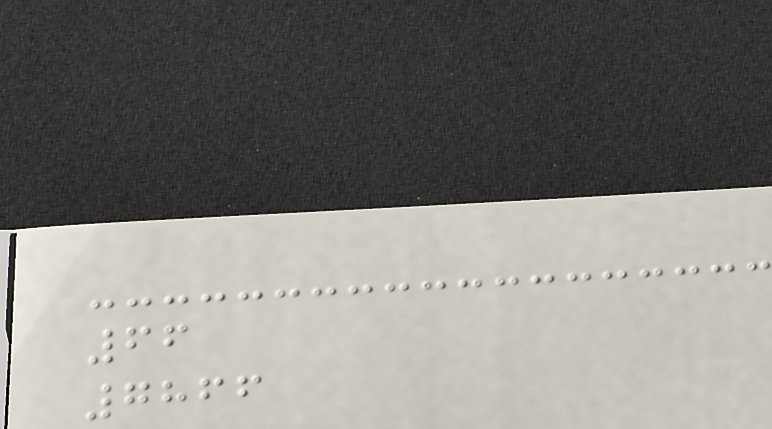66
7866
